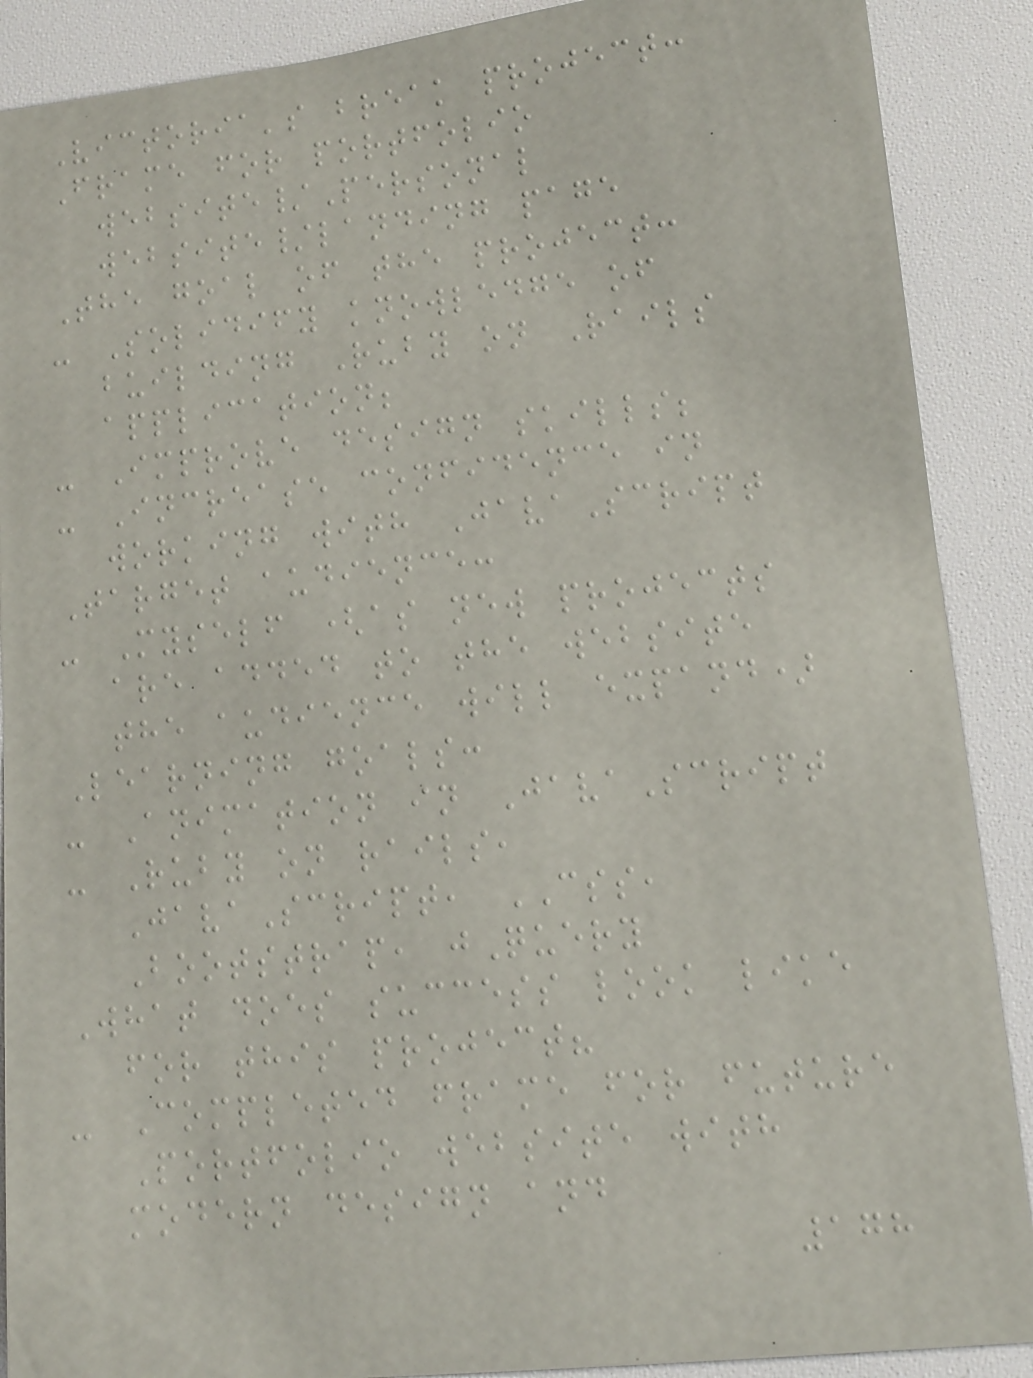Victoria's break project:
Frame for portfolio
website/Personal
website/landing page
The goal of the project:
- Solidify knowledge of
building Ruby on Rails
application;
- Improve design skills;
- Increase confidence in
working with JavaScript
Target audience:
- Myself (as new projects
are added to the website
the audience will expand)
Learning goals:
- Animation in JavaScript
- Ruby on rails,
JavaScript, CSS,
Bootstrap, jQuery
What does success look like
for this project?
- Completed frame for future
Portfolio website with
modern design and
178
